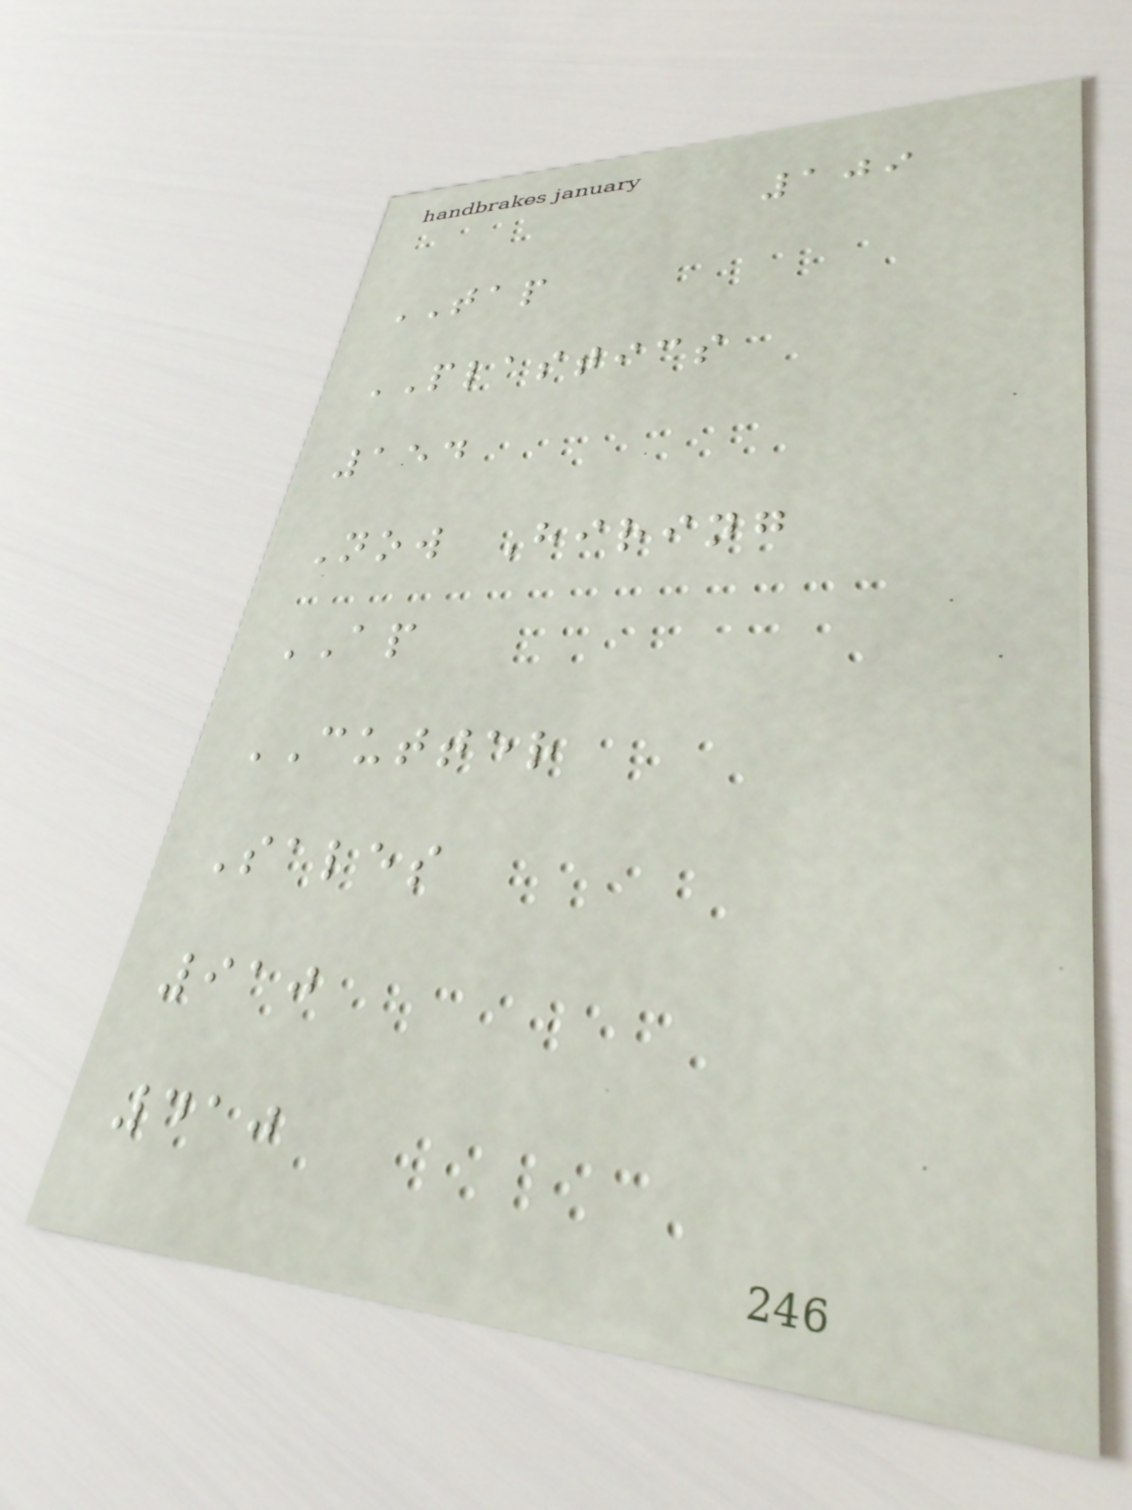109
TAP
PLASTICS
154
Now Hiring
AP
CUTTER
Sales
910
410
